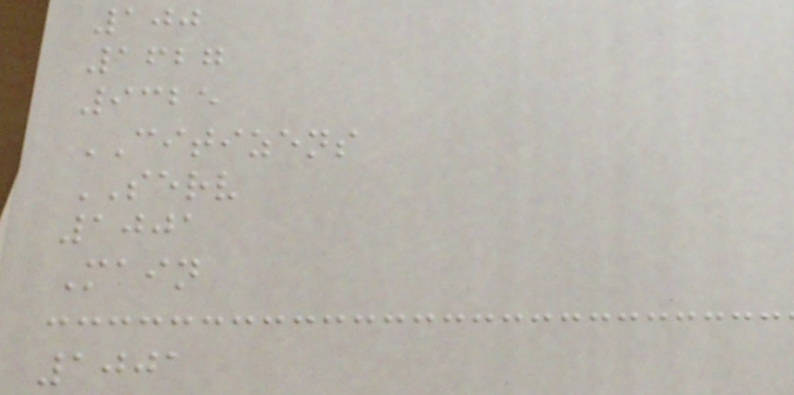100
1627
9325
CITIZENS
SERV
1001
Main
1001
